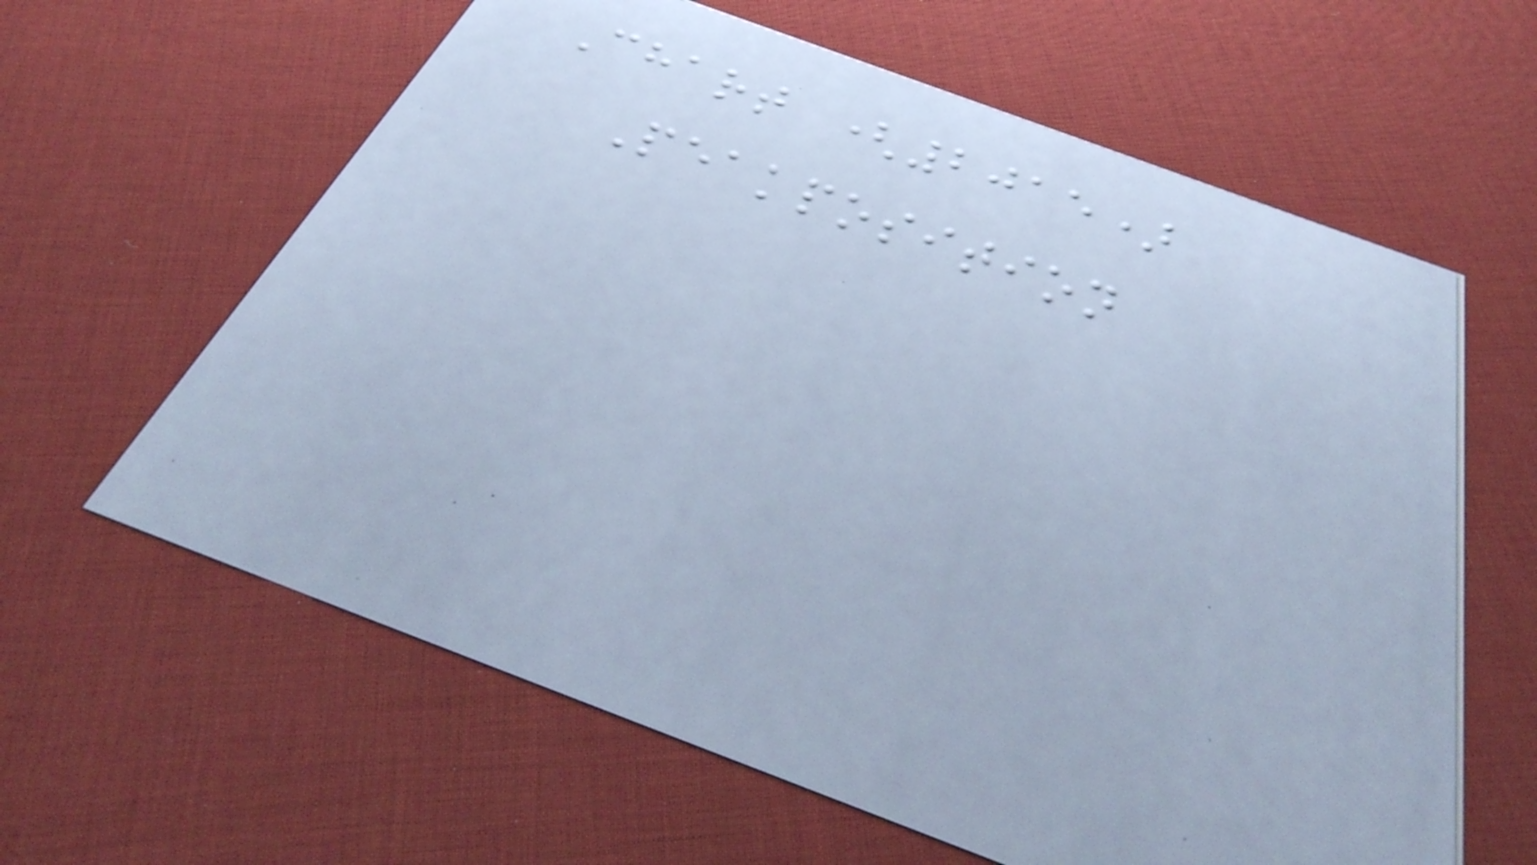Chart (2015)
Peakposition
